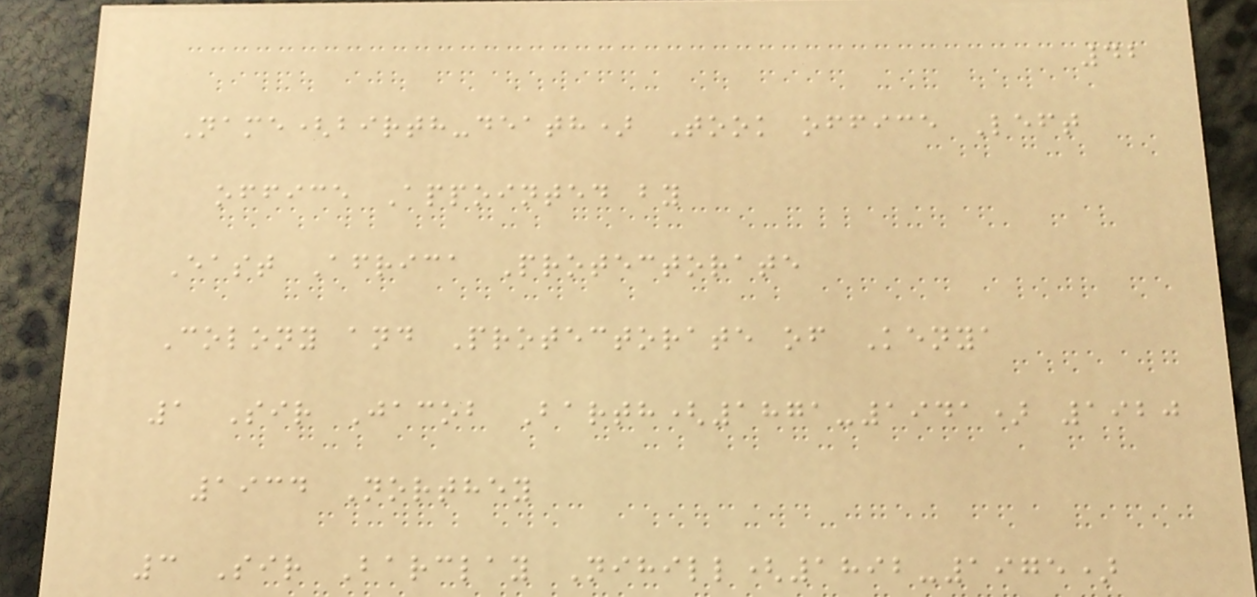42
Name(birth-death) Took office Left
office Appointed by
East Africa Protectorate
Colony and Protectorate of Kenya
1 Sir Jacob Barth(1871-1941) 1920
1934 Northey
3 Sir Barclay Nihill(1892-1975)
